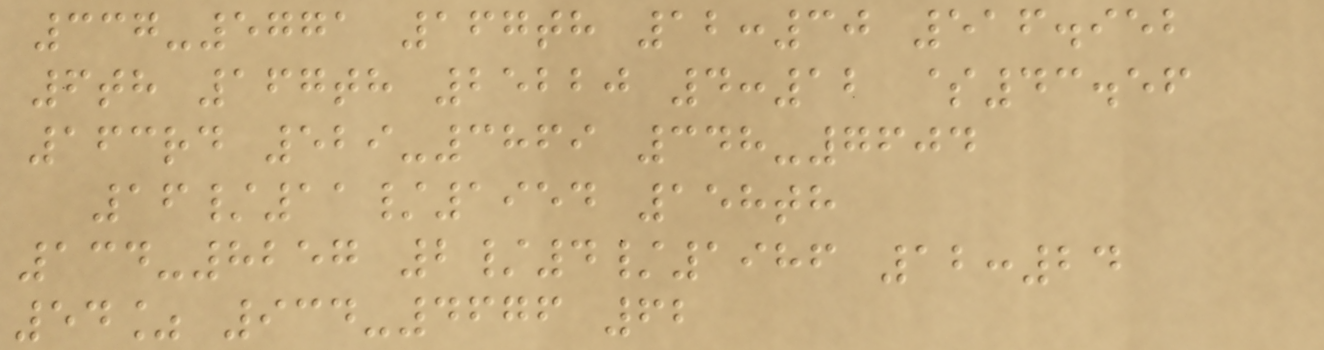337-5771 167th 12:30 516.952
6th 167th 25220 4:12 $43.56
163rd 529-3869 348-7604
16/11/1954 158th
134-8257 2/4/1986 12:24
54% 934-4676 62
